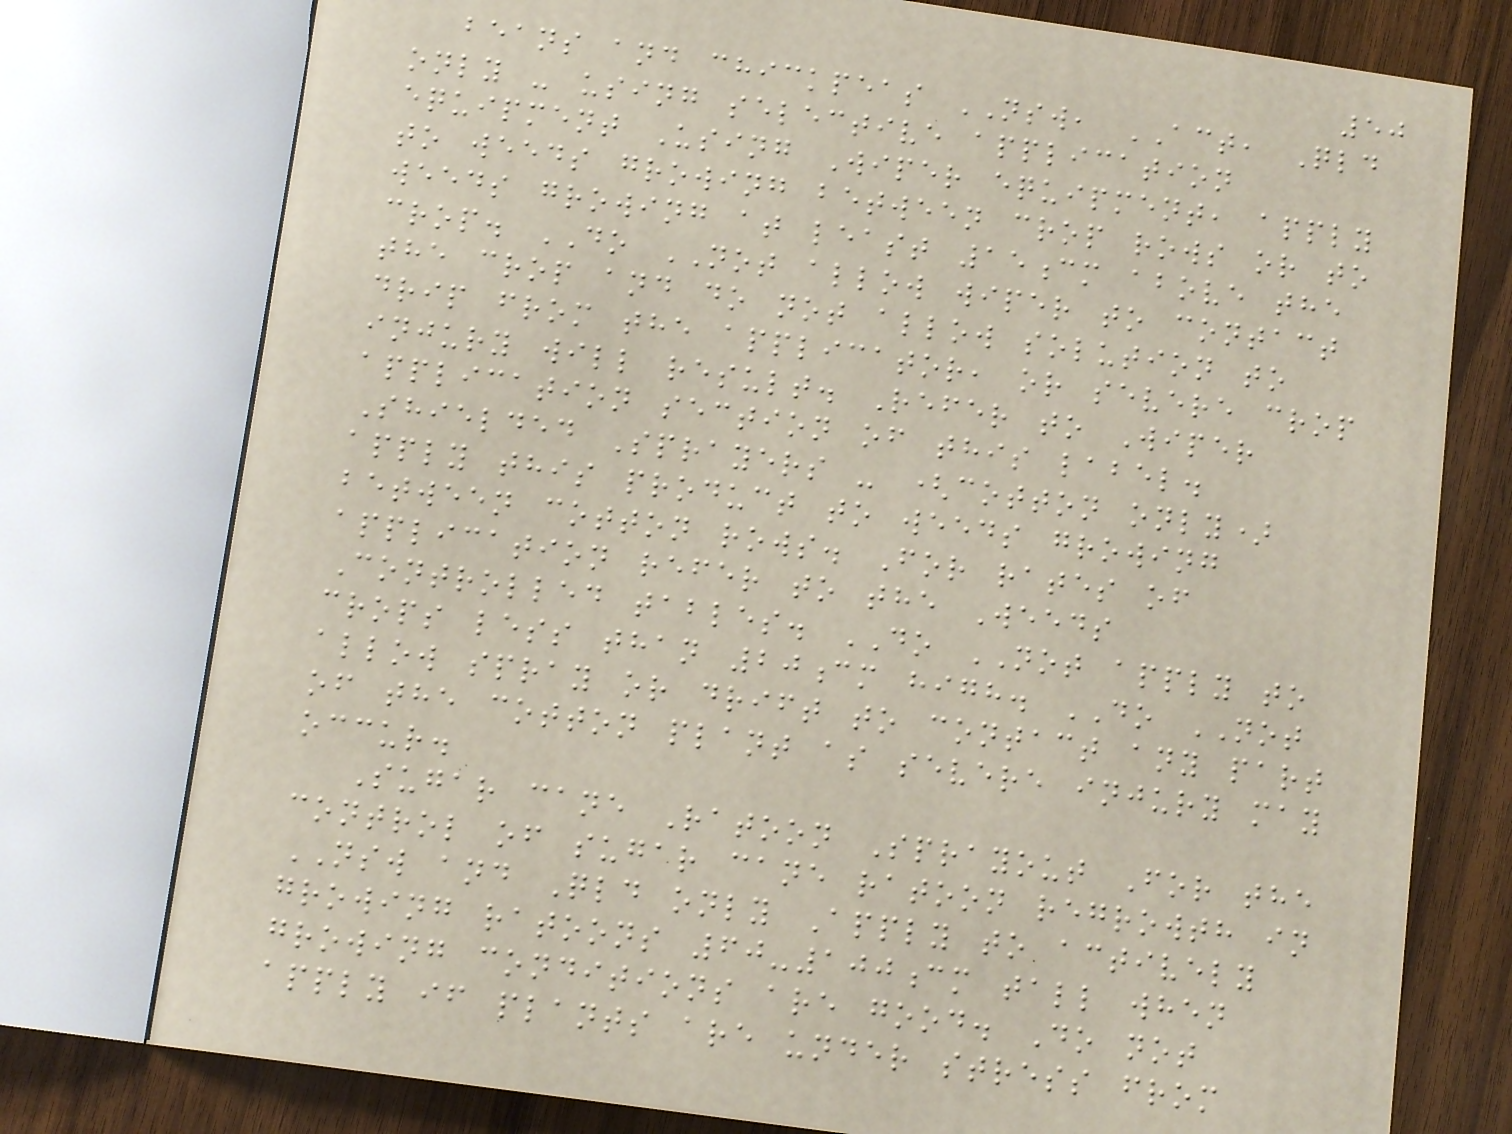50
beans and chickpeas NSW, ACT, Qld
only - using selective application
equipment Using Wiper equipment, apply
to weeds growing between crop rows or to
weeds growing at least 15cm above the
crop. DO NOT allow wiper to contact
the crop and do not allow solution to
drip from the applicator, or severe crop
injury will result. Refer to Wiper
application section of this label.
Shielded Sprayers - (cotton only)
apply this product to weeds growing
between cotton rows. For rates of
application refer to the Weeds
Controlled tables. DO NOT apply to
crops less than 20cm high. DO NOT
allow spray or drift to contact any part
of the cotton plant as severe injury may
occur.
Sugar cane Ratoon Sprayout For the
control of sugar cane ratoon regrowth in
NSW and Qld only Apply to actively
growing ratoons 60-100cm tall when
growing conditions are good. Do not
apply if plants are under stress from
